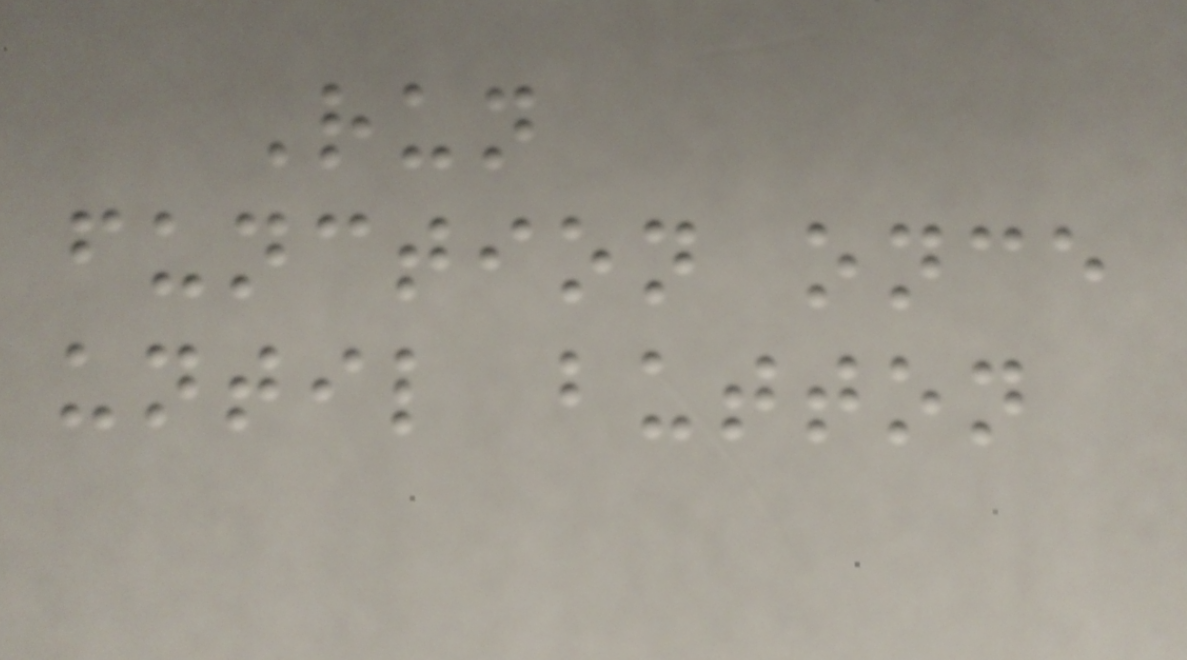Run
function once
until button
